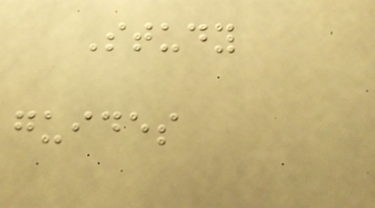Study
guides
